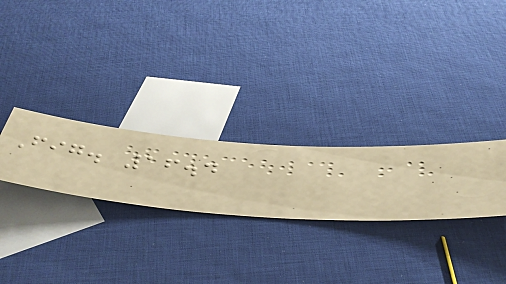Fig. 16.4
